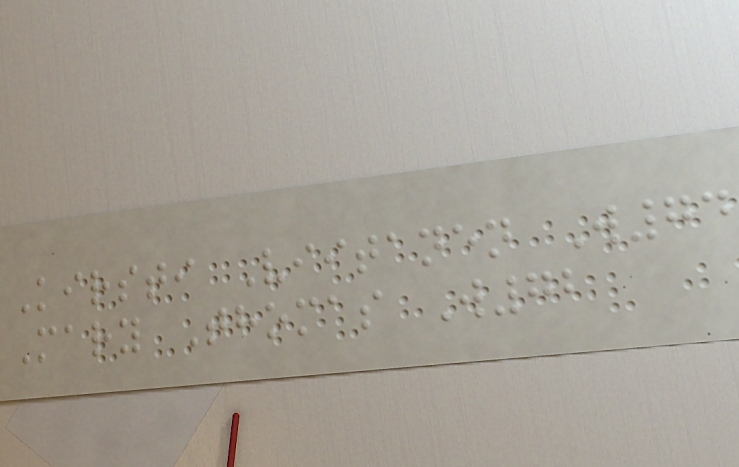Kirsti Viitanen W74
Mary Thomas W72
